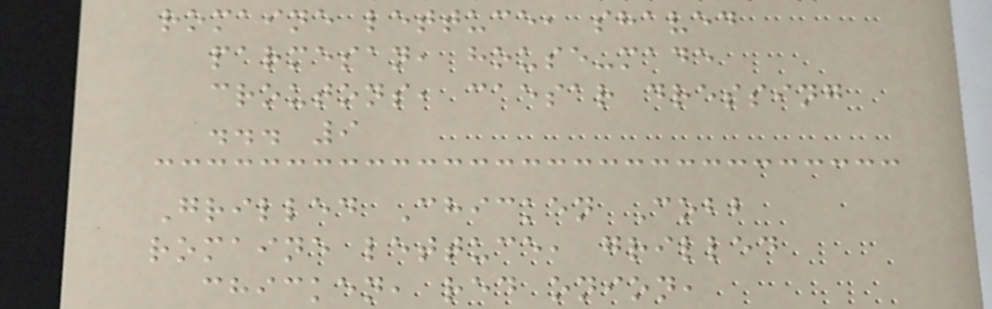romaine lettuce, shaved
parmesan, house-made
croutons, caesar dressing
... 9
Grilled Chicken Cobb
romaine lettuce, grilled
chicken, red onion,
